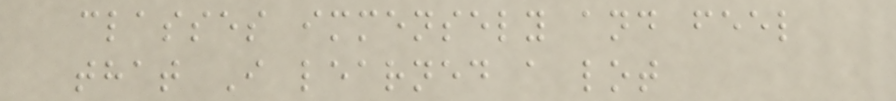classes immensely and feel
that I learned a lot
